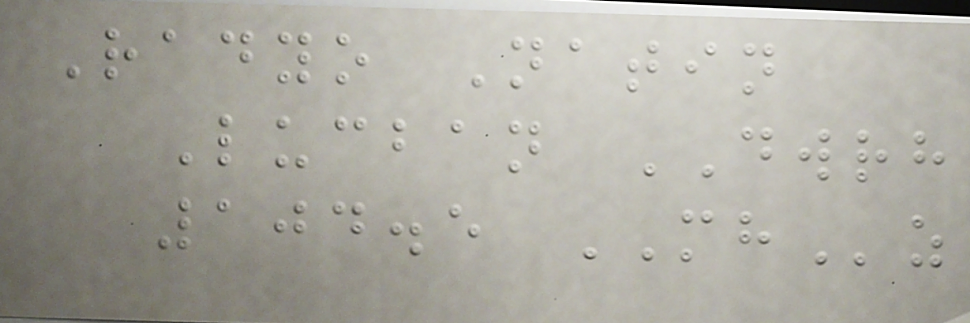Radyo Natin
Lucban DWRH
104.5 MHz
